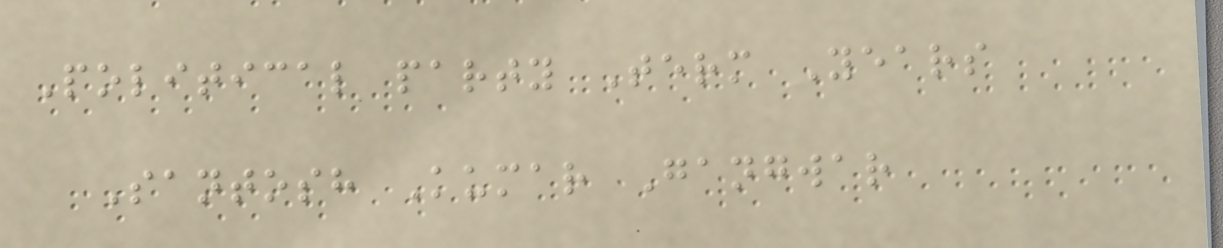Political party Term Years
Santosh Kumar Gangwar
